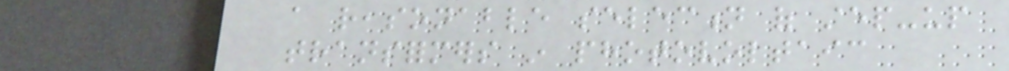a reasonable selection of step-up
transformers in photovoltaic
